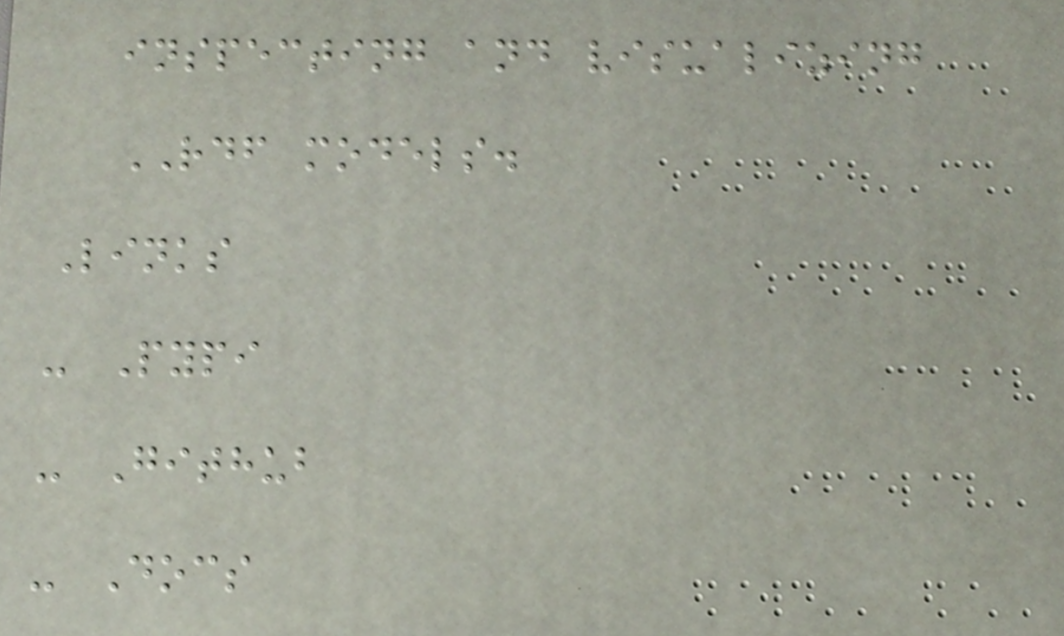inspecting and visualizing
RDF models.
Links
- Pypi
- Github
- Docs
